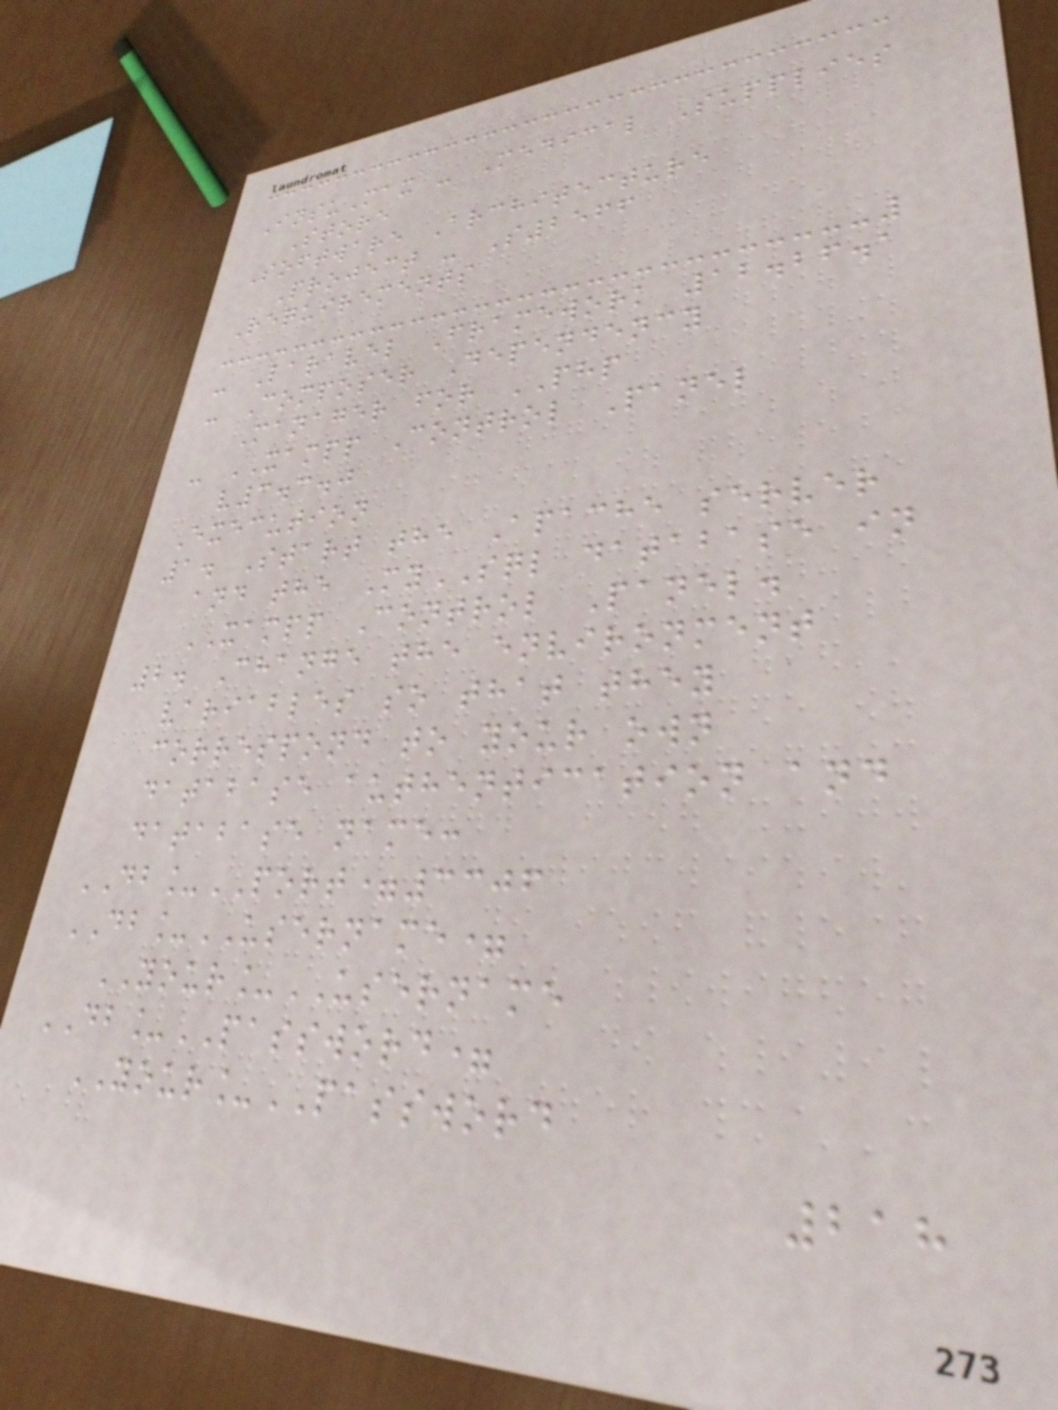InsuMax - Medical Supplies
Store
Software Architecture
Project - S2566
Requirements
- Laravel Framework 12.26.1
- Composer Dependency
Manager for PHP
- XAMPP Control Panel
v3.3.0
Execution
1. Start the Apache server
and the MySQL database in
XAMPP Control Panel.
2. Change the environment
variables so that they
correspond to your own
database authentication and
database name:
DB_PORT=3306
DB_USERNAME=
YOUR_USERNAME
DB_PASSWORD=
YOUR_PASSWORD
218
